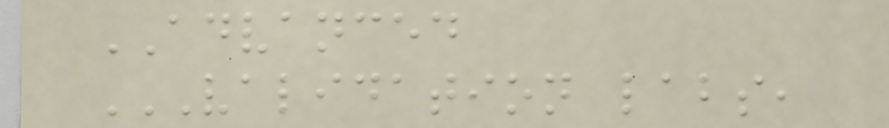ADVANCED
VALIDATION LABS,
